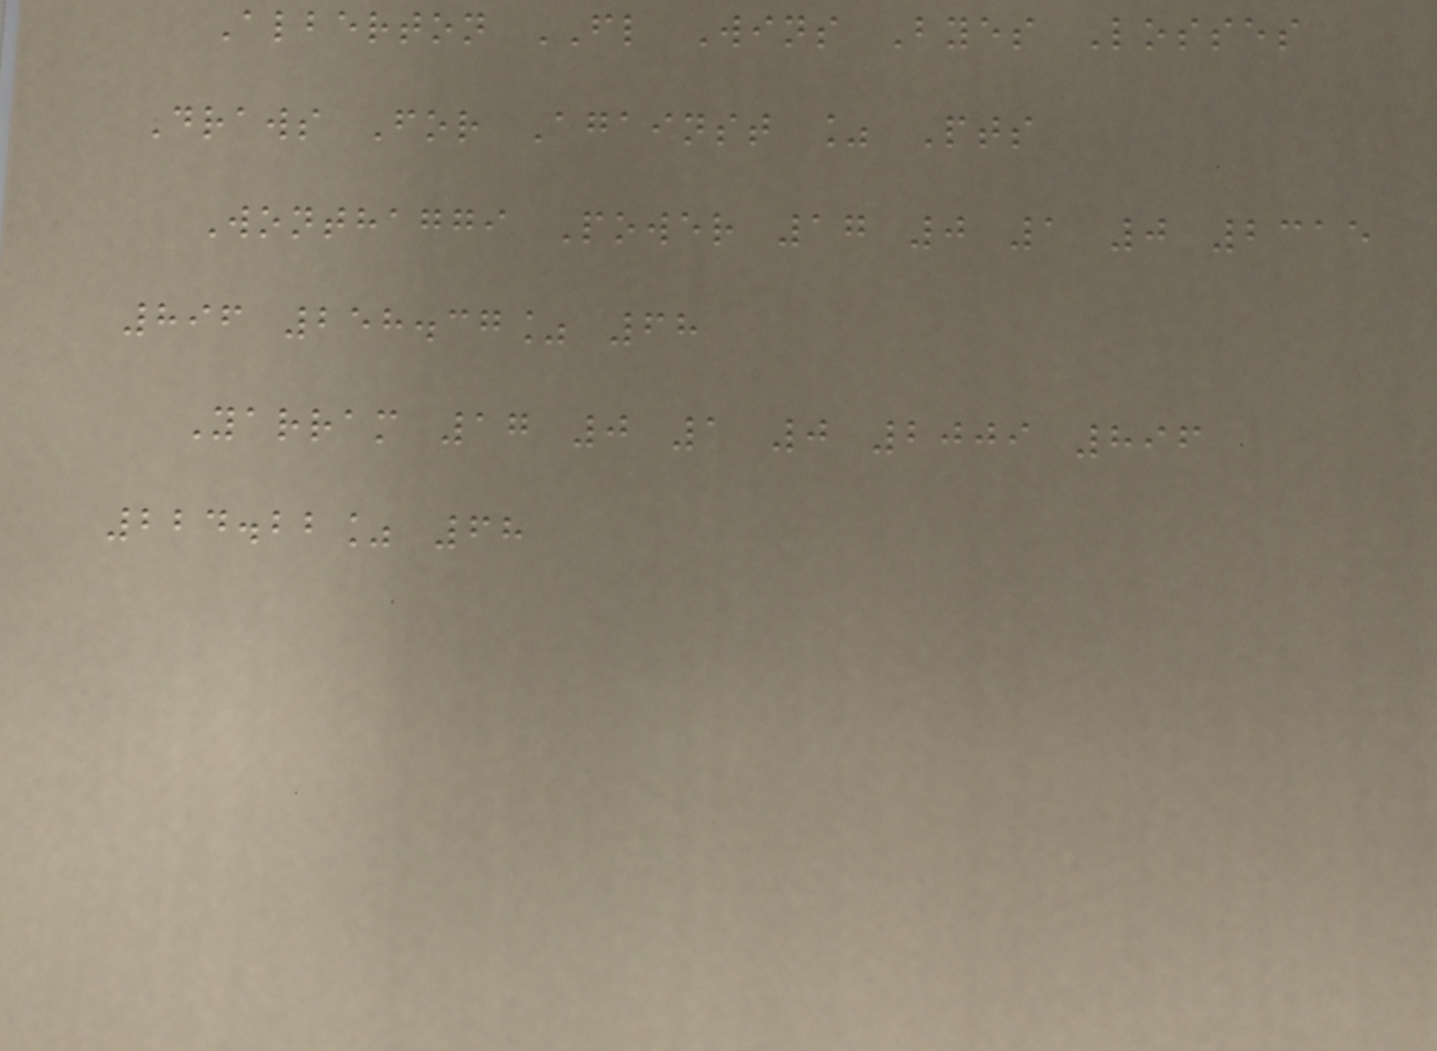Alberton FL Wins Byes Losses
Draws For Against % Pts
Wonthaggi Power 17 0 1 0 2315
896 258.37% 68
Yarram 17 0 1 0 2009 896
224.22% 68
